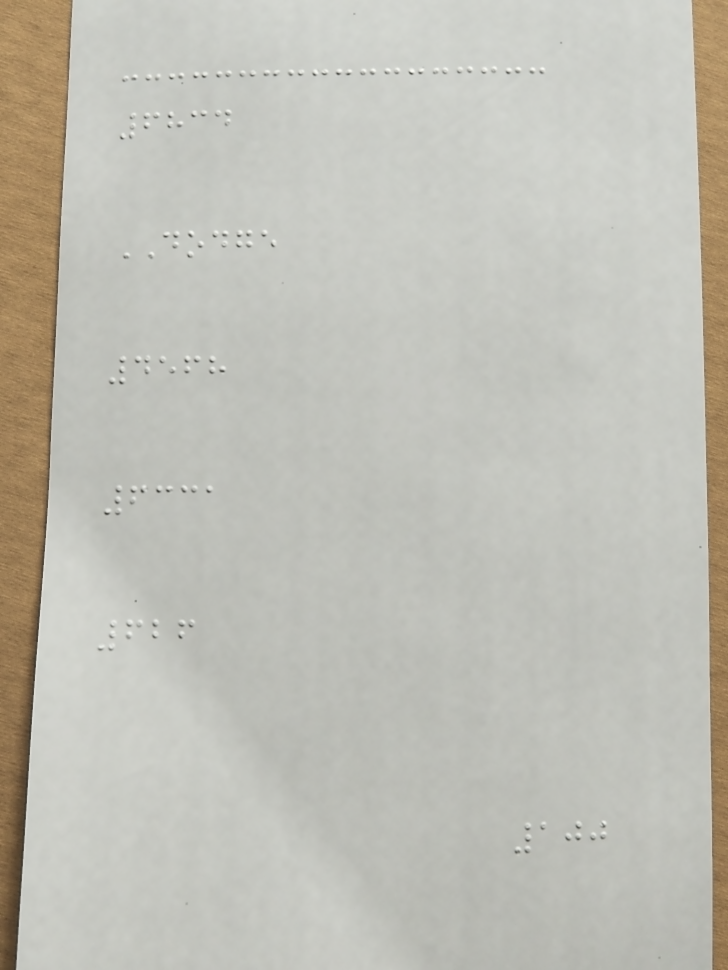6834
DODGE
4568
6331
626
100
